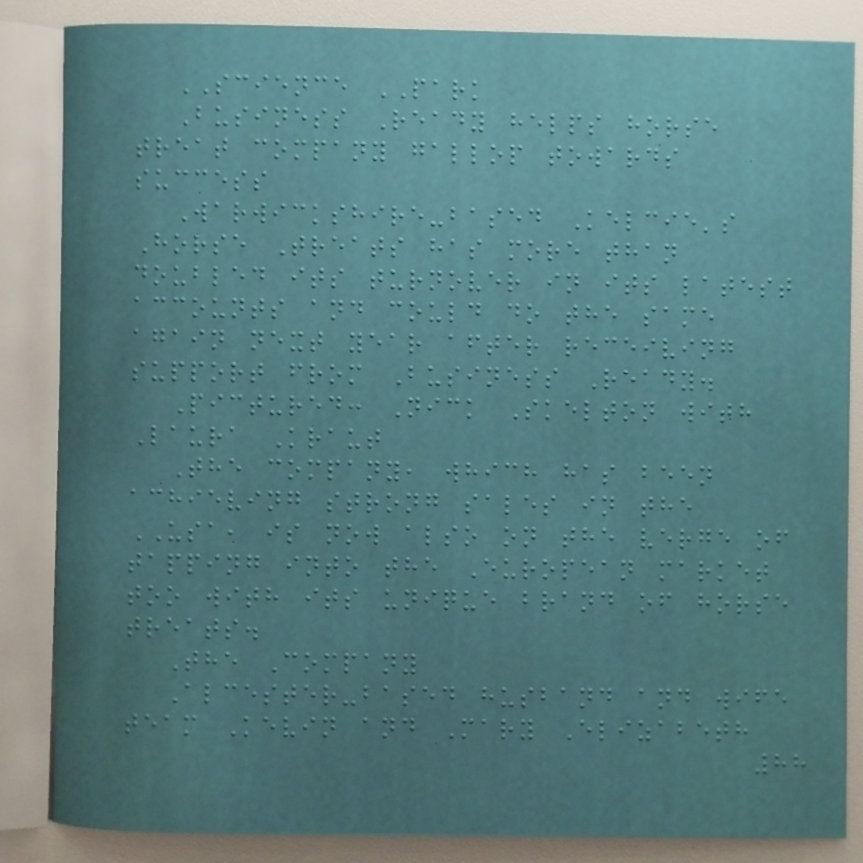SCIENCE PARK
Business Ready helps horse
treat company gallop towards
success
Warwickshire-based Kelcie's
Horse Treats has more than
doubled its turnover in its latest
accounts and could do the same
again next year after receiving
support from Business Ready.
Pictured: Nick Skelton with
Laura Kraut
The company, which has been
achieving strong sales in the
USA, is now also on the verge of
tapping into the European market
too with its unique brand of horse
treats.
The Company
Alcester-based husband and wife
team Kevin and Mary Elizabeth
88
